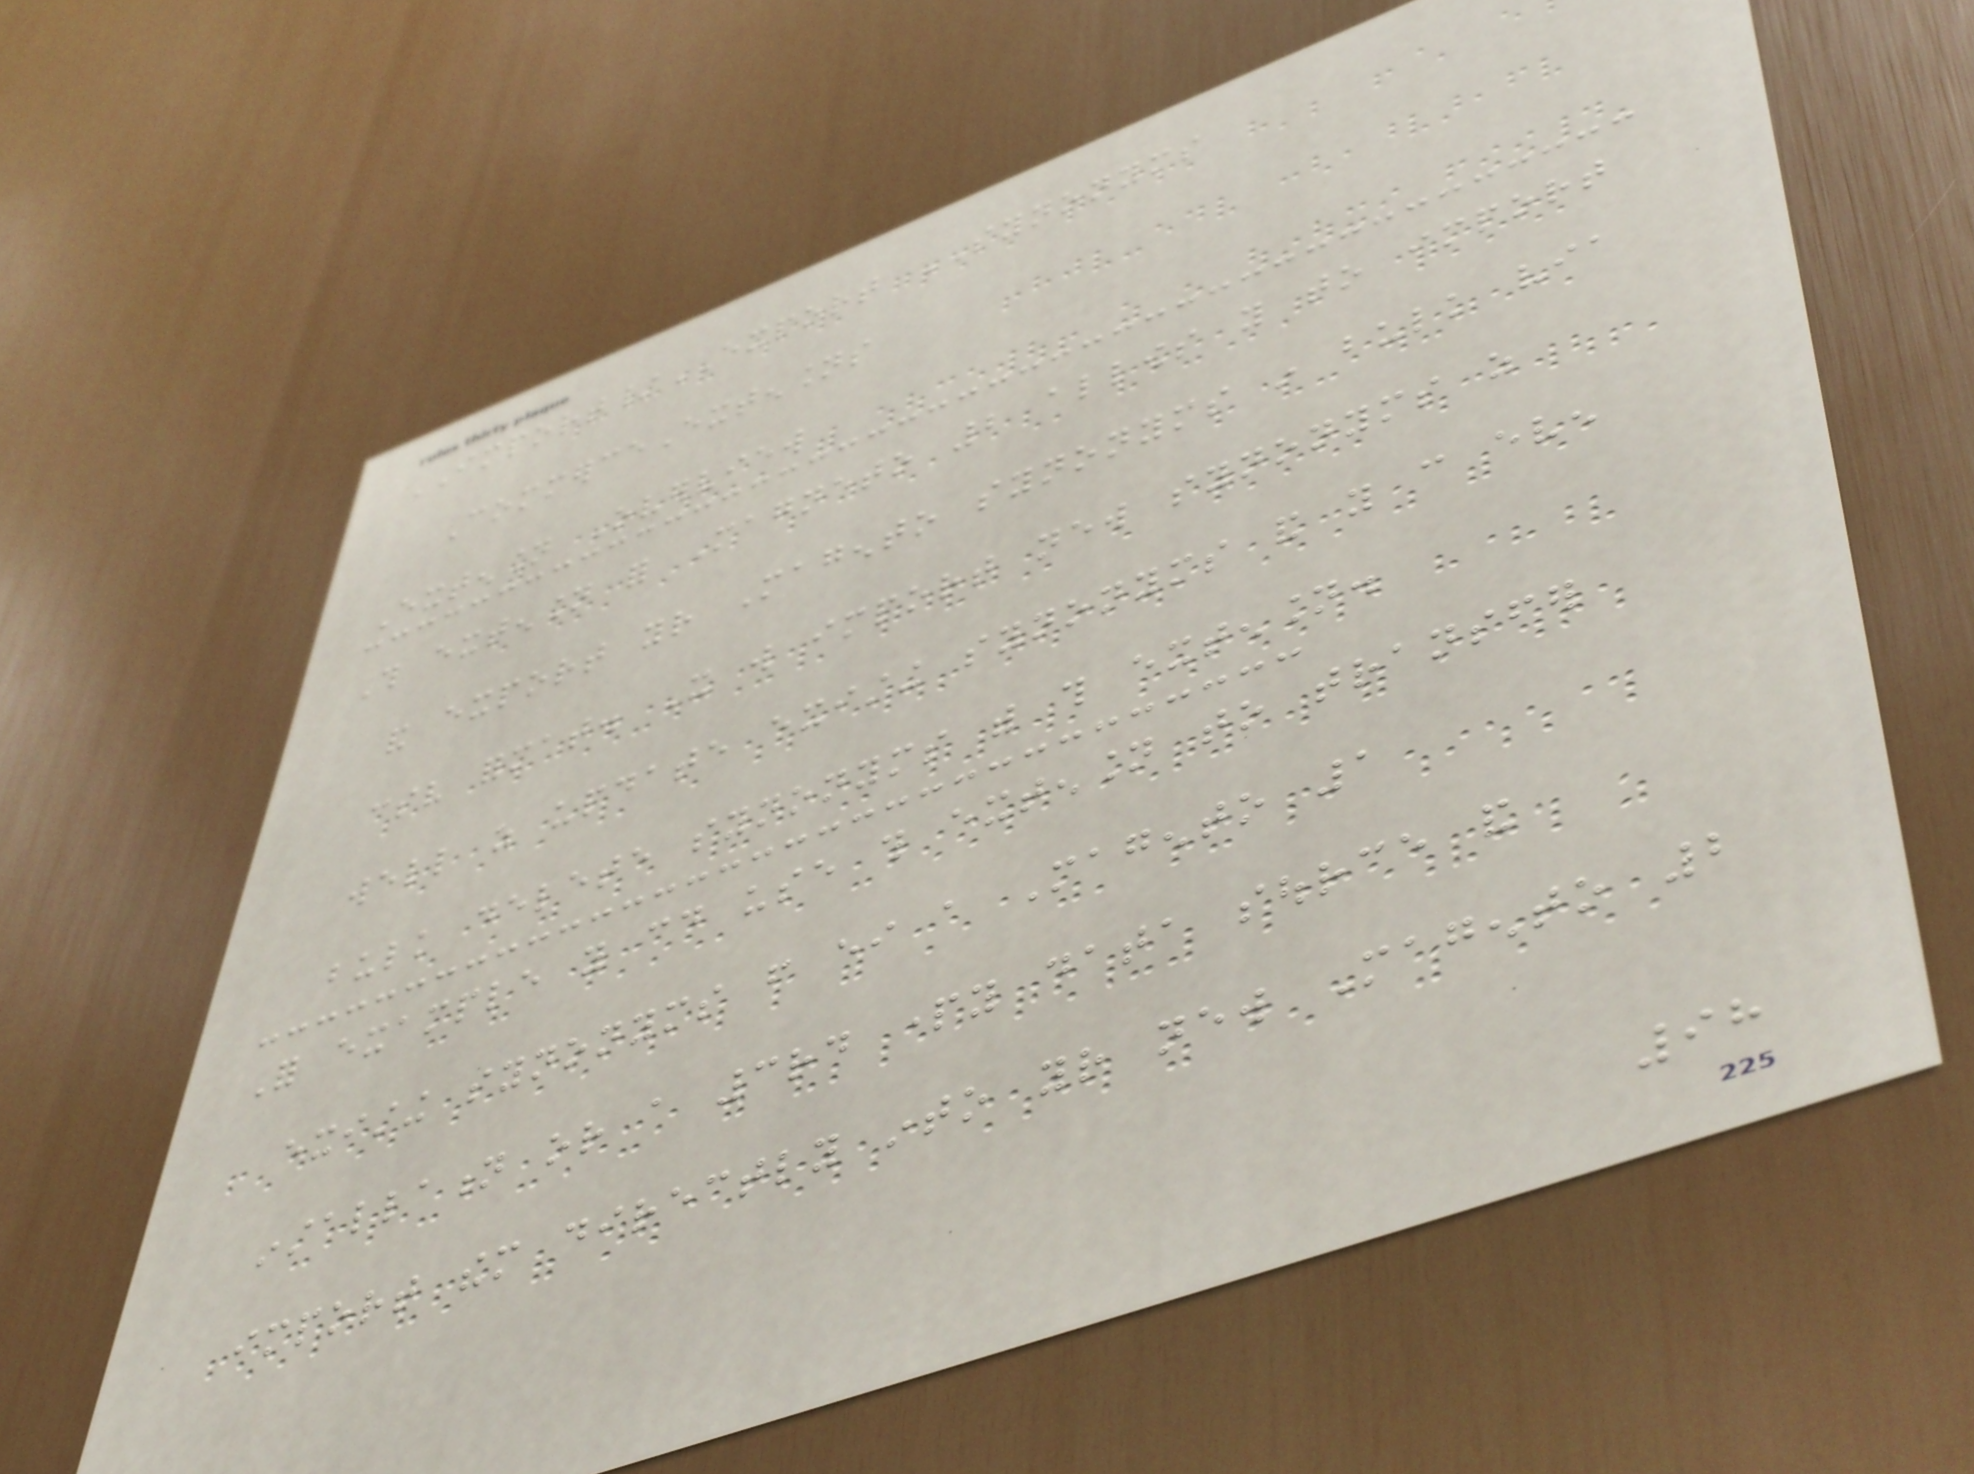IMPORT/EXPORT SYNONYMS
CommerceExtensions
Extension Overview
This extension for Magneto 2 allows you to import
and export your Magento synonyms in bulk via
csv format. It will import new synonyms as
well as update existing synonyms and you can even
bulk delete synonyms with this extension.
For example you could use this extension to transfer
existing synonyms from either a Magento 1
installation or a 3rd party data source and
import them directly into your new Magento 2
98
